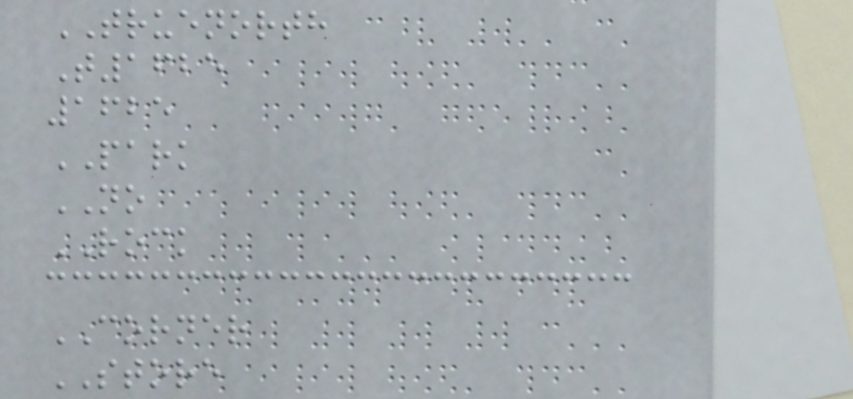TRUENORTH
T1625
1625
PARK
NO
ROCK
CORNER
STORE
